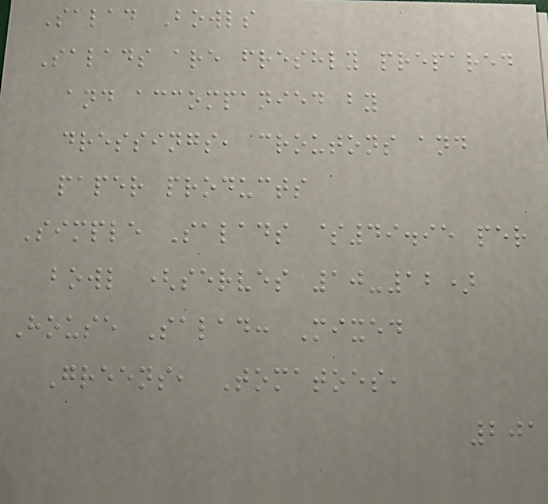Salad Bowls
Salads are freshly prepared
and accompanied by
dressings, croutons and
paper products
Simple Salads $49.95 per
bowl (serves 10-12)
House Salad: Mixed
Greens, Tomatoes,
201
